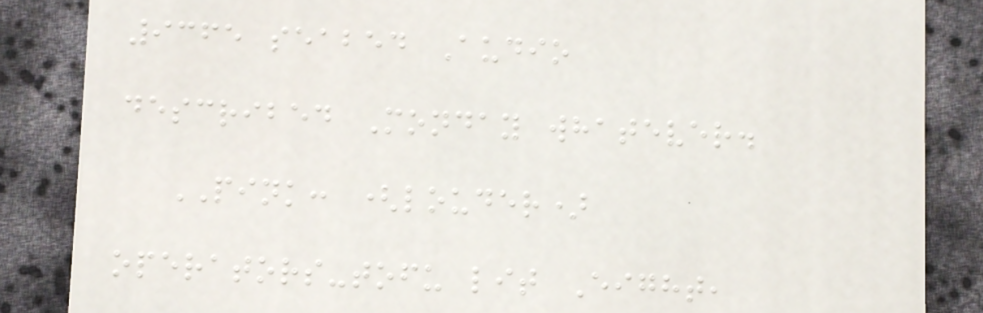9365 seabed Audio
described Monday whatever.
PINK: (louder)
operators-tofu lit Eight,
